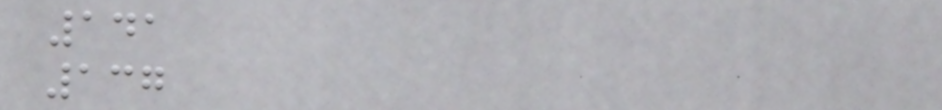141
137
